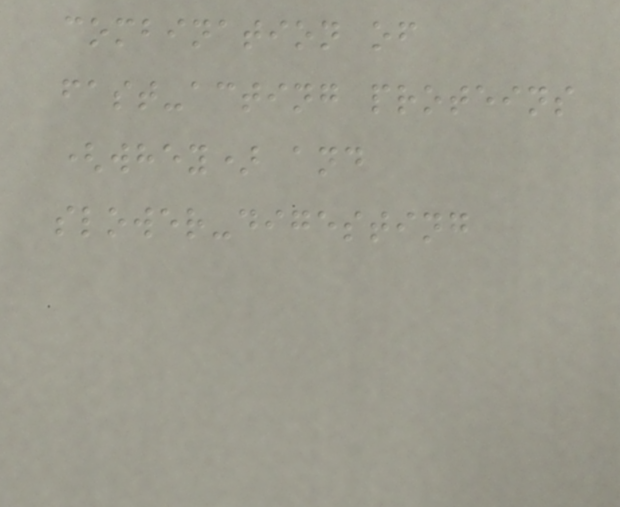combination of
fast-acting proteins
(whey) and
slower-digesting
